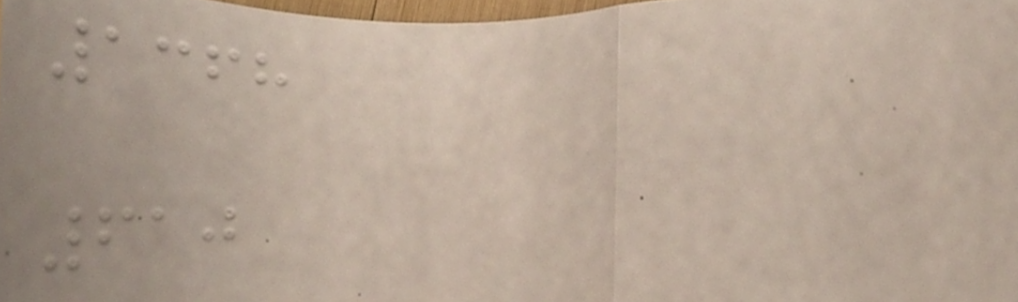1368
610
